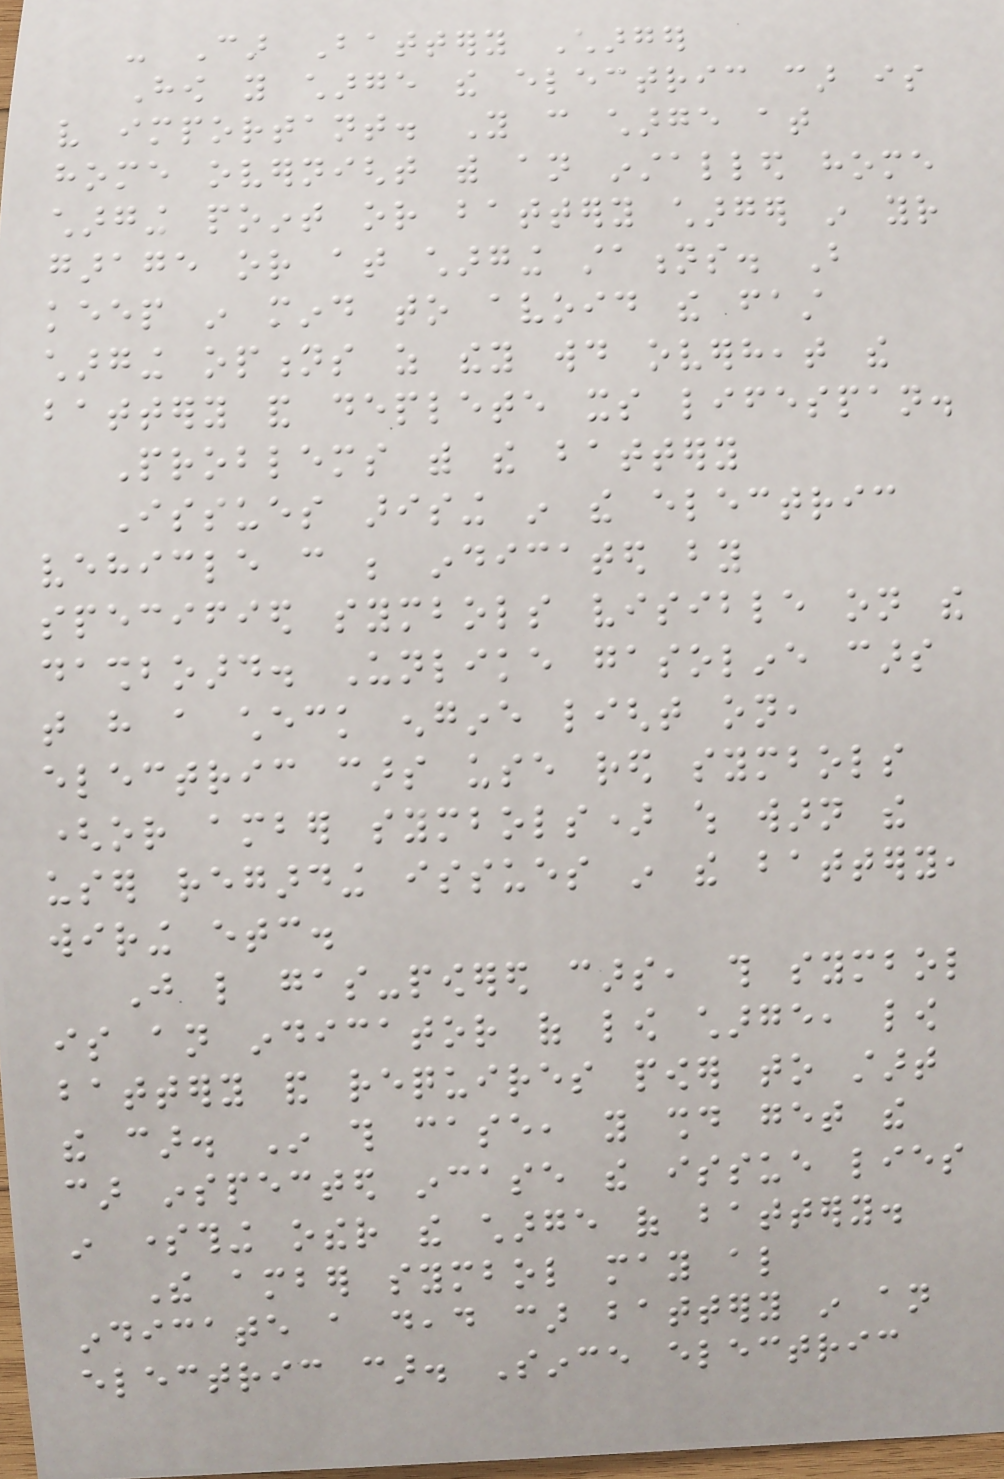- Car Battery Charger
How you charge the electric car is
very important. You can charge at
home overnight with an installed home
charging point or battery charger in your
garage or at charging stations. But
keep in mind to avoid the fast
charging options as they would overheat the
battery and deplete its lifespan.
Problems with the battery
Issues arising in the electric
vehicle can be indicated by
specified symbols visible on the
dashboard. Unlike gasoline cars
that have a check engine light on,
electric cars use red symbols
(or amber symbols) which warn the
user regarding issues in the battery,
wiring etc.
Just like gas-powered cars, this symbol
is an indicator of low charge, low
battery and requires power to start
the car. In this case, you should get the
car inspected incase the issue lies
in something other the charge of battery.
The amber symbol may also
indicate a dead car battery in an
electric car. Since electric
